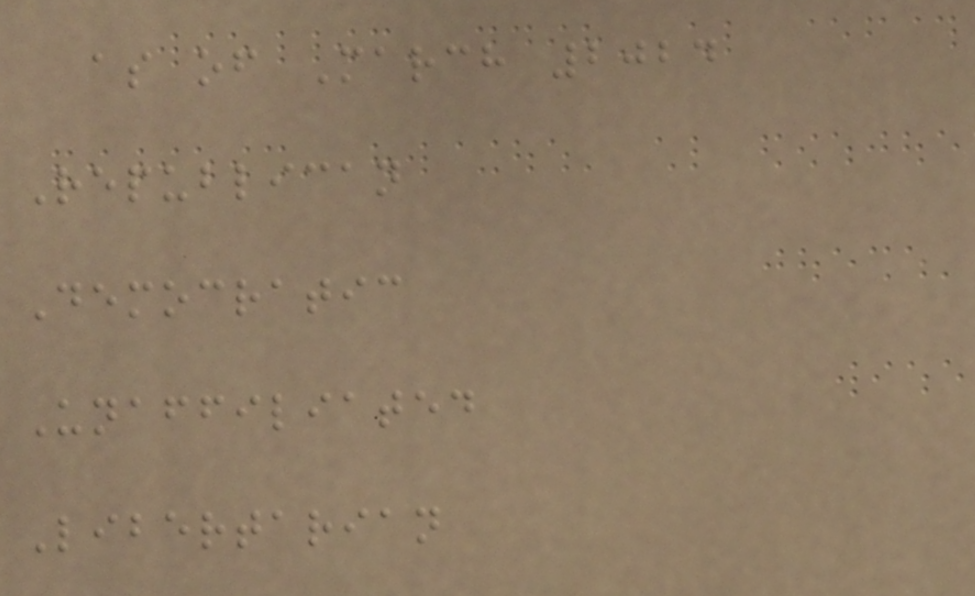as of March 2024
Republican
Democratic
Unaffiliated
Libertarian
